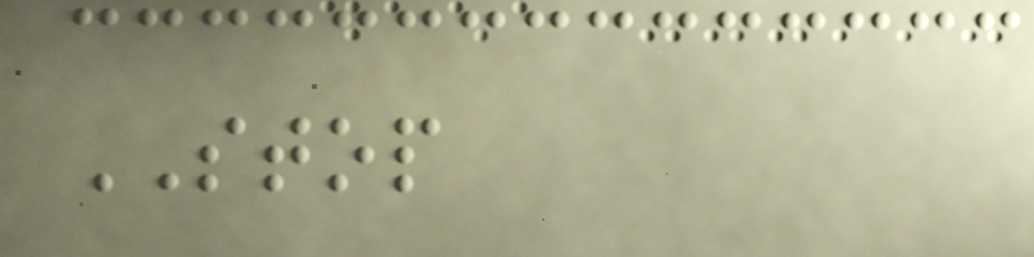STOP
